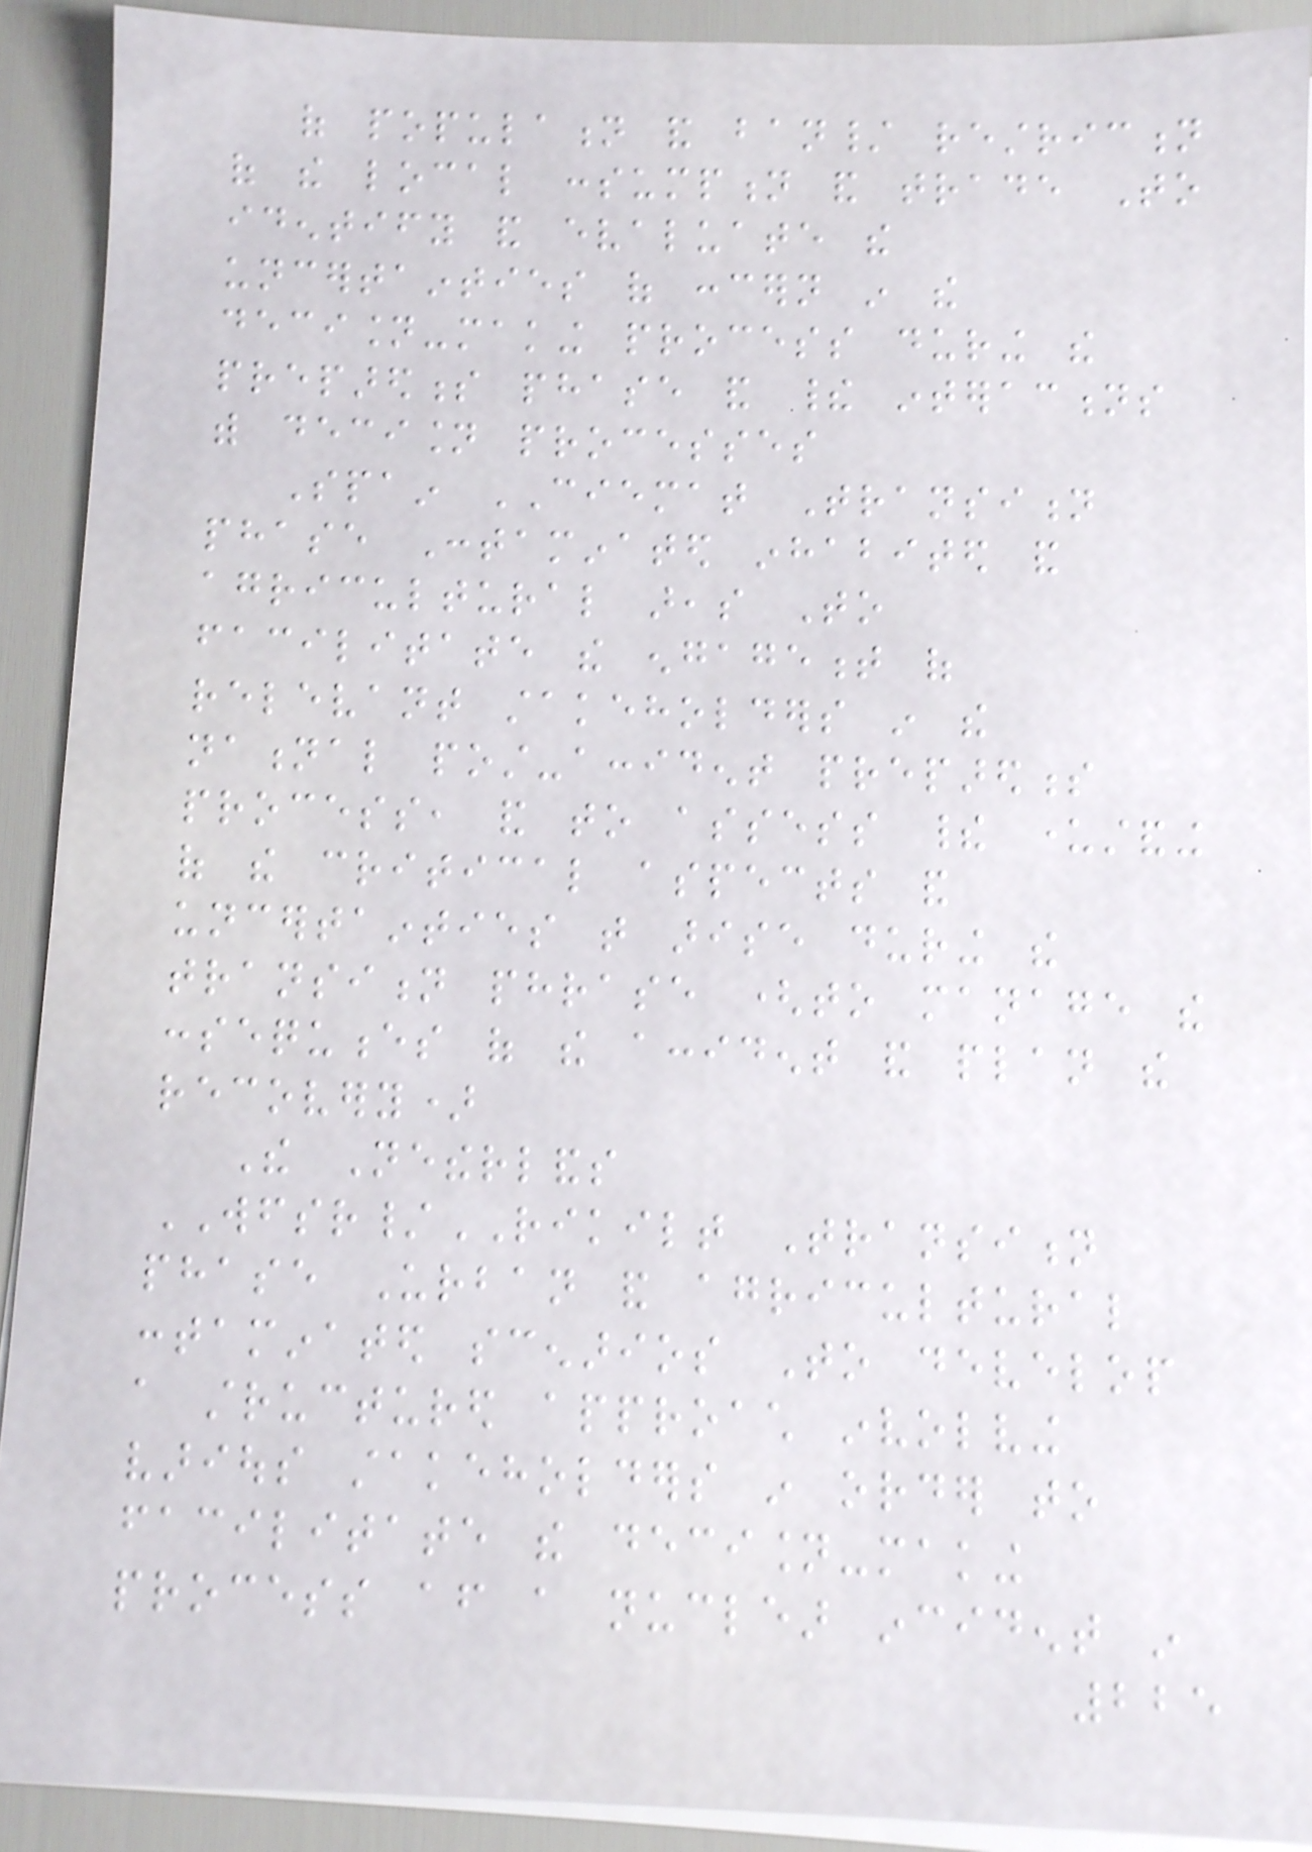of population and ban/ restriction
of the local consumption and trade To
identify and evaluate the
uncertainties of concern in the
decision-making process during the
preparedness phase and their interactions
with decision processes
Spain CIEMAT Transition
phase Contaminated inhabited and
agricultural areas To
facilitate the engagement of
relevant stakeholders in the
national post-accident preparedness
process, and to assess their understanding
of the critical aspects and
uncertainties that arise during the
transition phrase (to manage the
consequences of the accident and plan the
recovery)
The Netherlands
WFSR/RIKILT Transition
phase Urban and agricultural
contaminated scenarios To develop
a structured approach involving
various stakeholders in order to
facilitate the decision-making
process after a nuclear incident in
225
